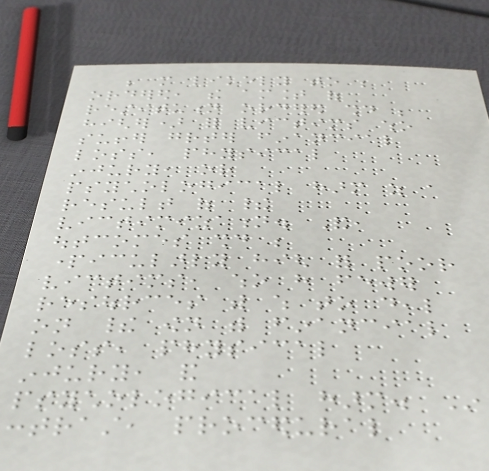be more likely to be
ordered, the amount of
restitution ordered should be
higher) for victims who
suffer greater financial
loss, physical
injury, or
psychological harm as a
result of their
victimization. And,
outcomes should be
particularly high for poor
victims, who have fewer
resources with which to deal
on their own with financial
loss, physical
injury, and
psychological harm. In
contrast, procedural
